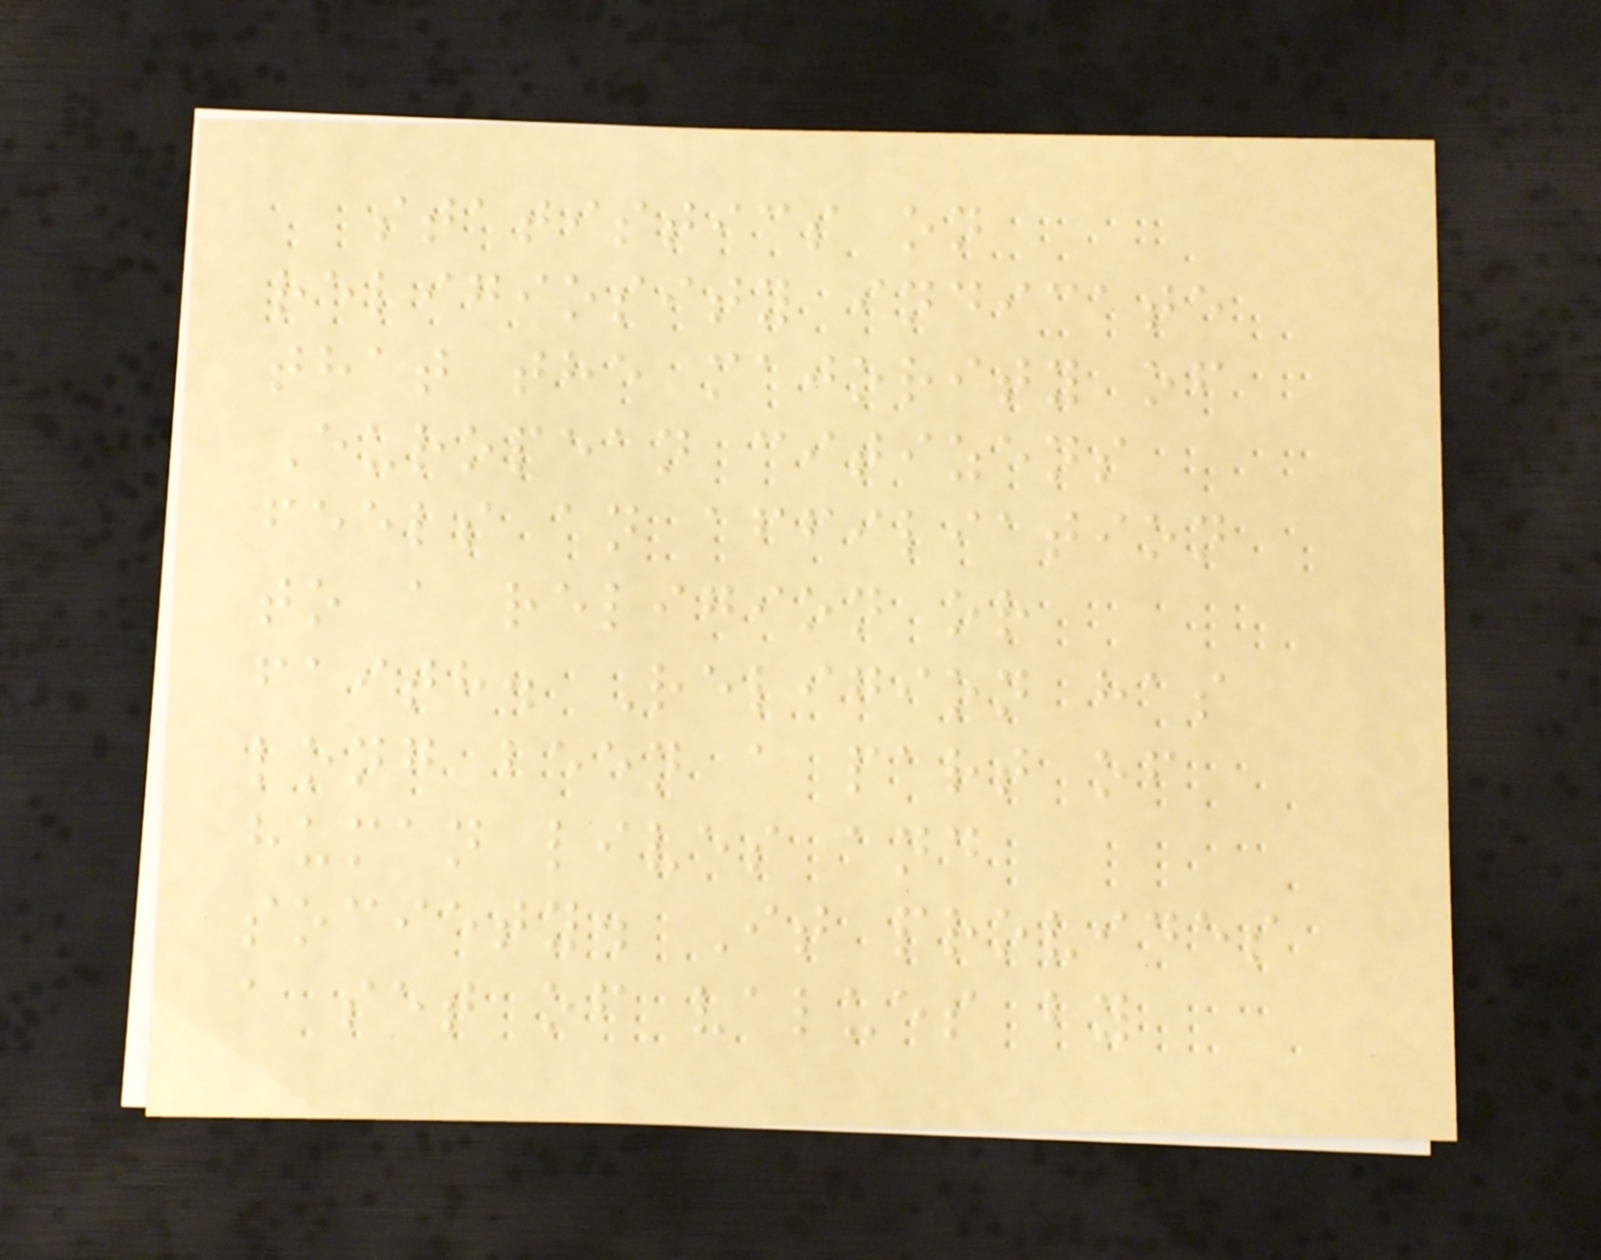statistics on
religiosity indicate
that the majority of
European citizens
feels an affiliation
to a religion or
faith. Religion has
long been a part of
human lives and
society. It provides
a set of values by
